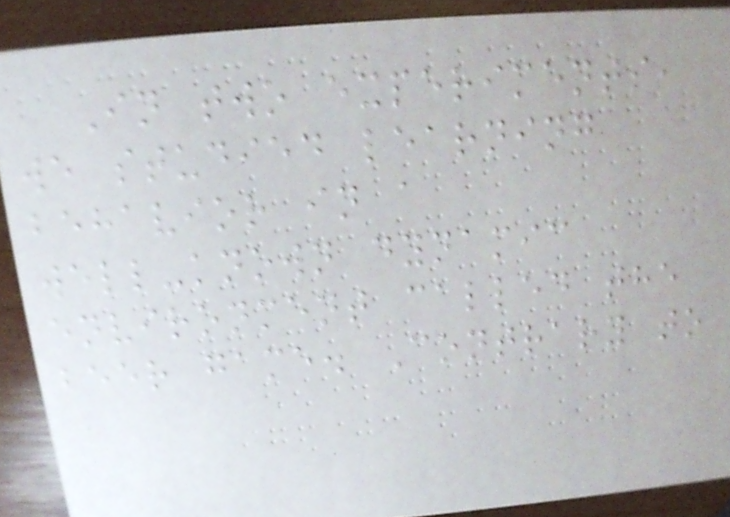In two experiments,
we studied learning
behavior in a
well-known dynamic
environment called the
beer game. Contrary to
